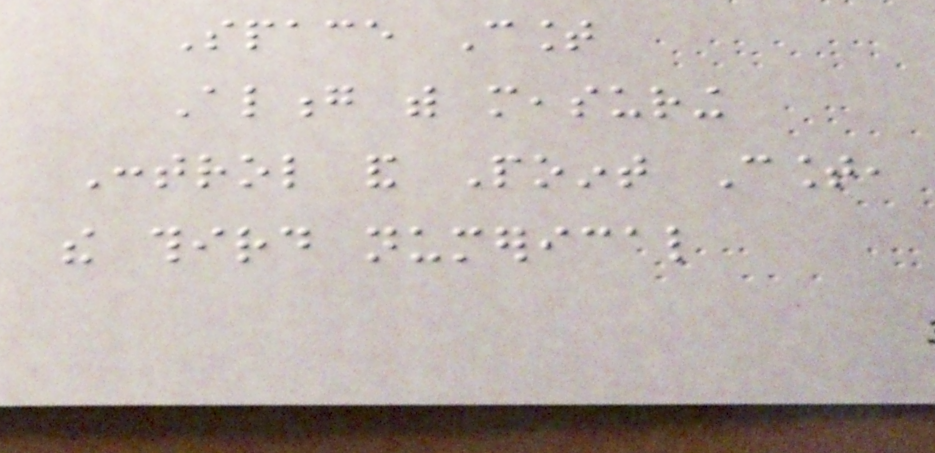Space Count
Along with measuring
Control and Point Count,
the third numerical
